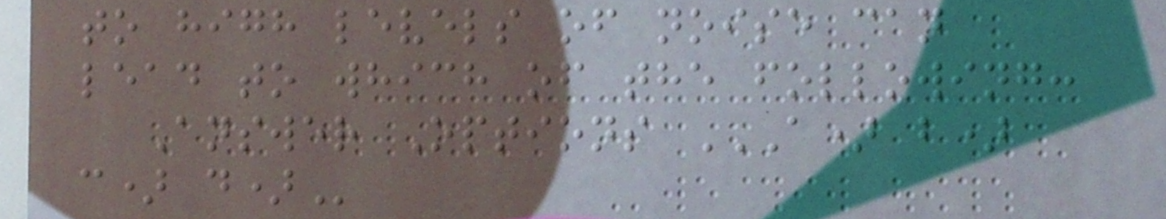to high levels of noise can
lead to which of the following:
Answer Options A) B)
C) D)
